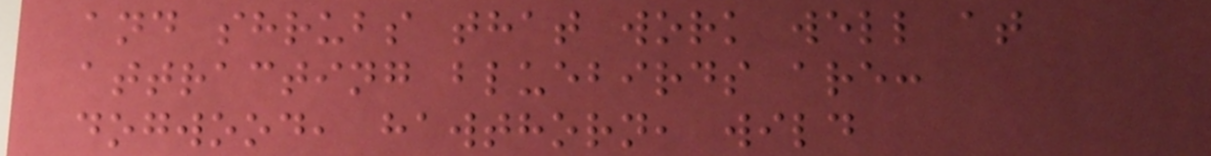and shrubs that work well at
attracting bluebirds are:
dogwood, hawthorn, wild
